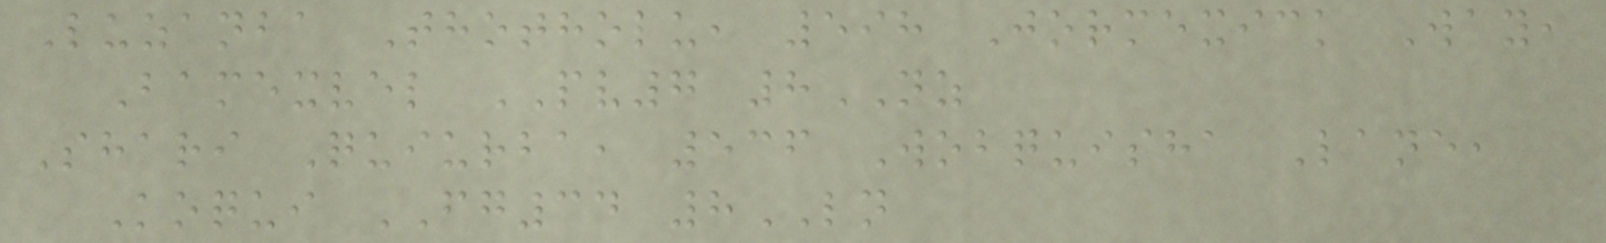Luzanba Thotholu, 598 Jormexick Way,
Bamexvel PV7 8NZ
Shari Quiurba, 536 Wobquisha Lane,
Koqui FG34 8LN
